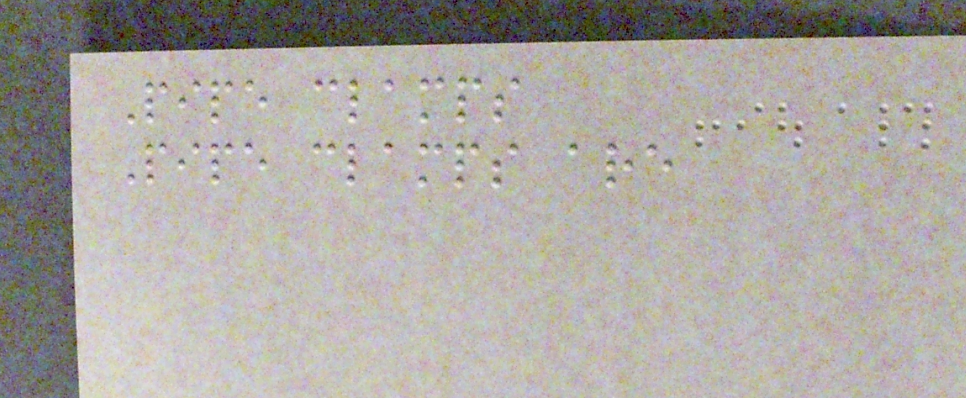Pipe clamps
Pipe clamps are
